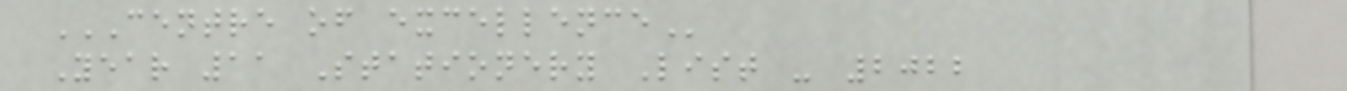CENTRE OF EXCELLENCE
Year 11 Stationery List - 2022
